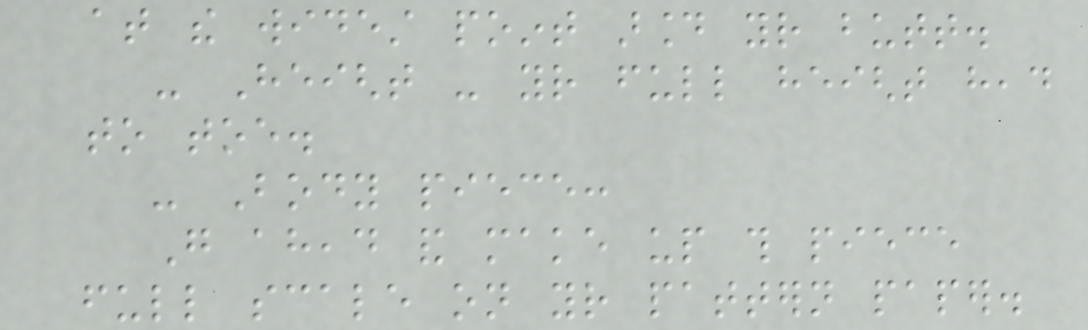at the widest point around your butt.
- Height - your full height head
to toe.
- Body piece:
Go ahead and make up this piece
full scale on your pattern paper.
